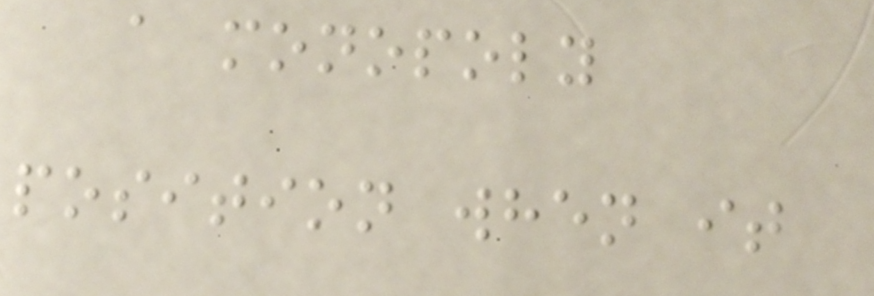a monopoly
position when it
